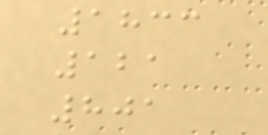1833
121
801
